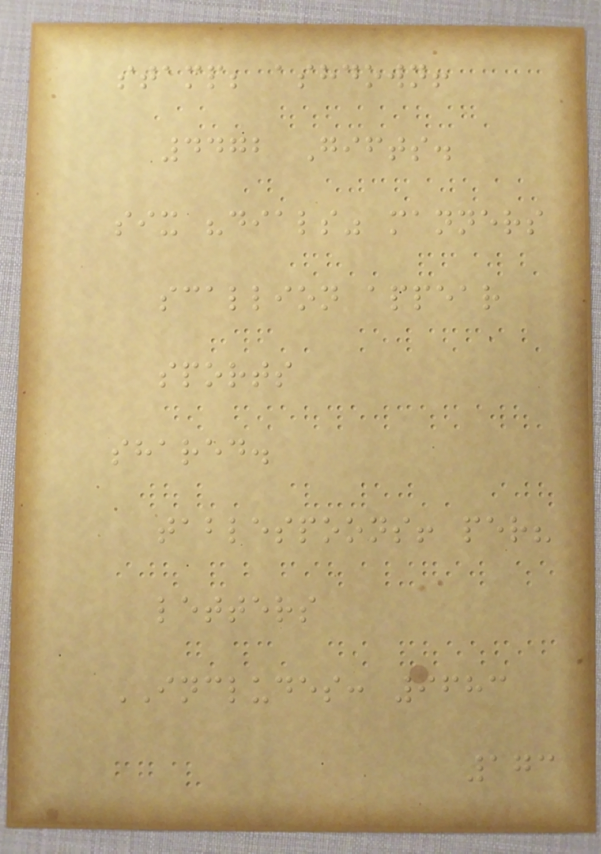stamp; ashdown!
4472 Gifts.
six "dials" manners
scallion appear
sports
shared.
tablespoons! per?
letters
INCLUDES: 9683
173
